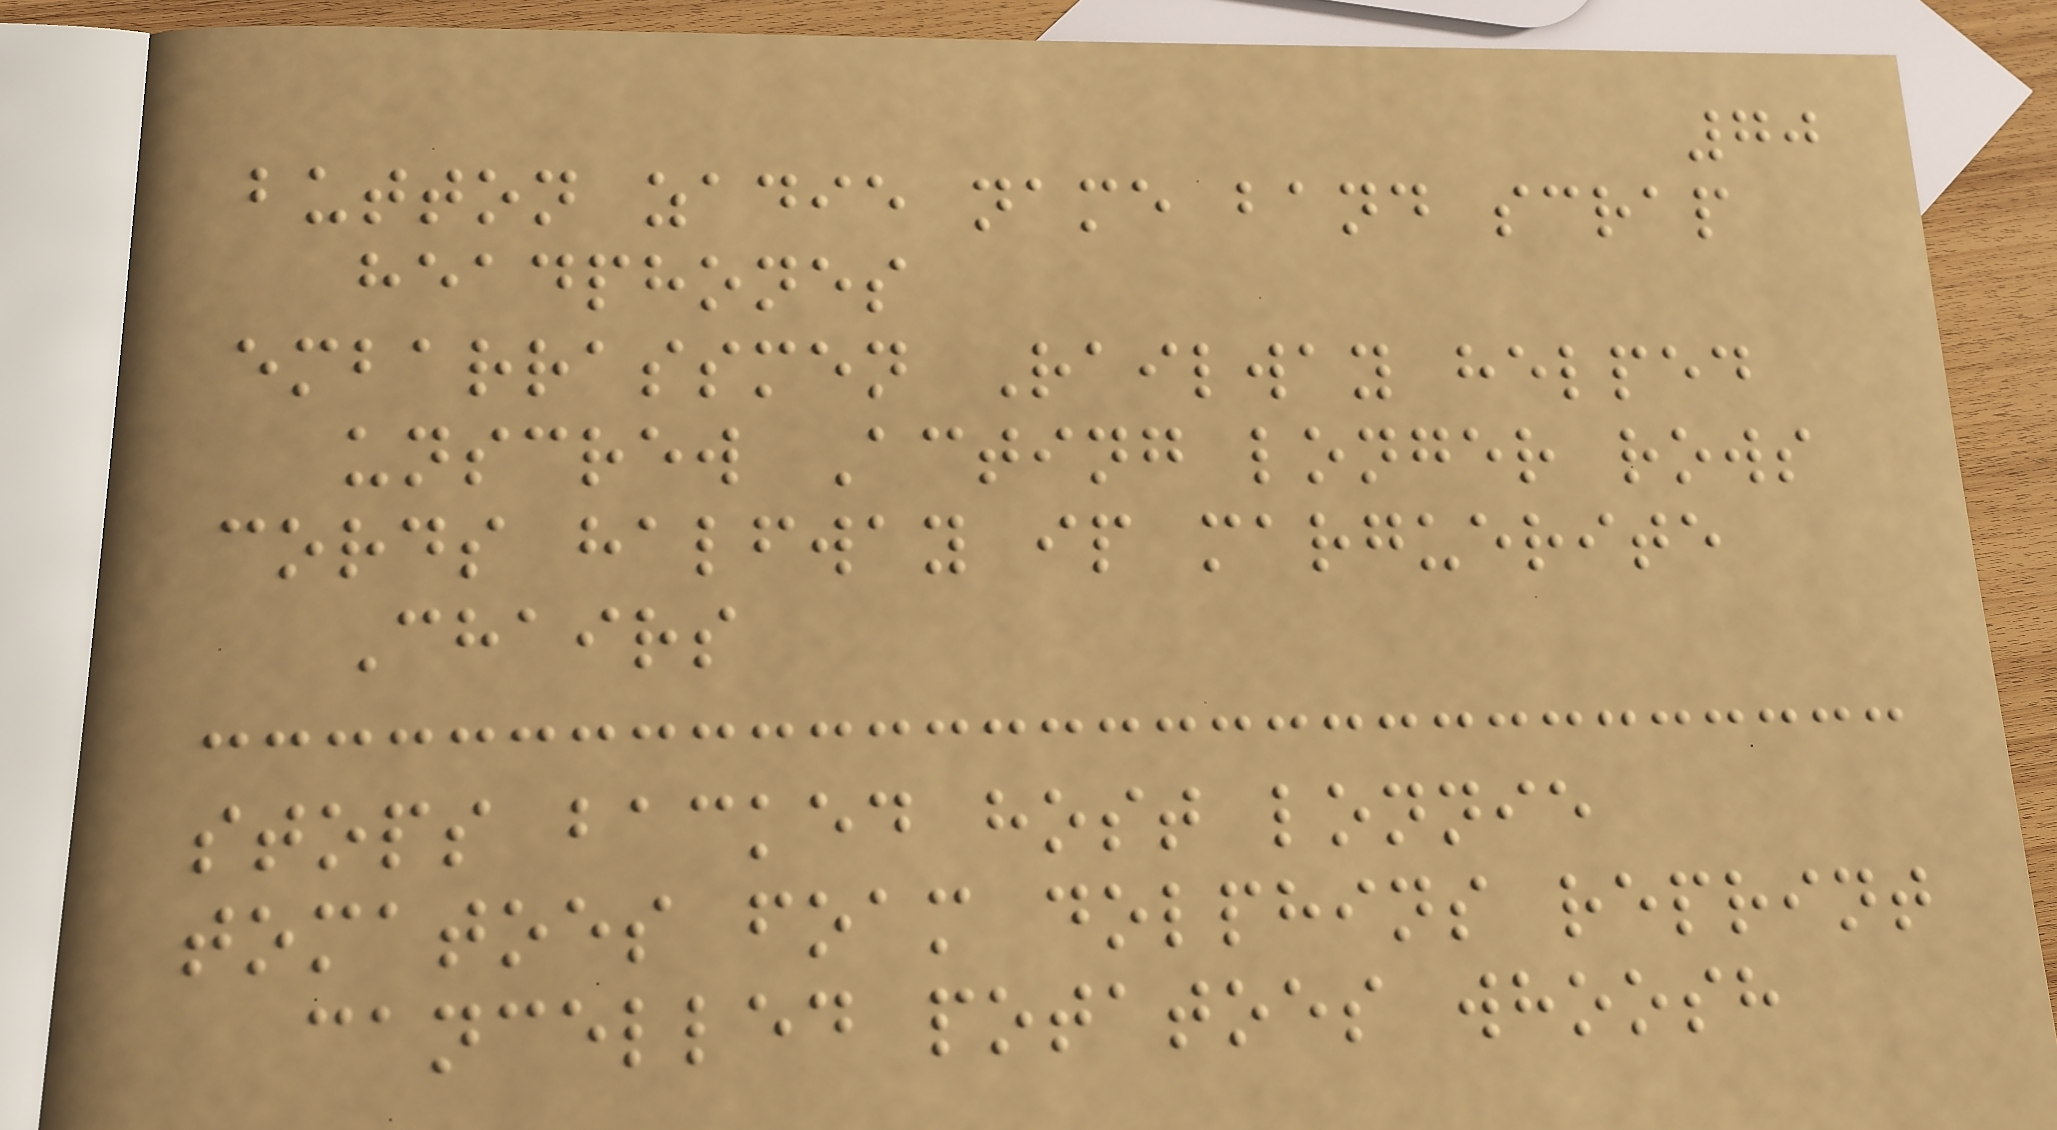70
button zadie name band scrap
headphones
embarrassmen Railway helped
unscrew Acting longer rows
cords halfway ip marguerite
Chairs
stops backed host lonnie
tomatoes foam dolphins reprint
cancelled potatoes whoosh
